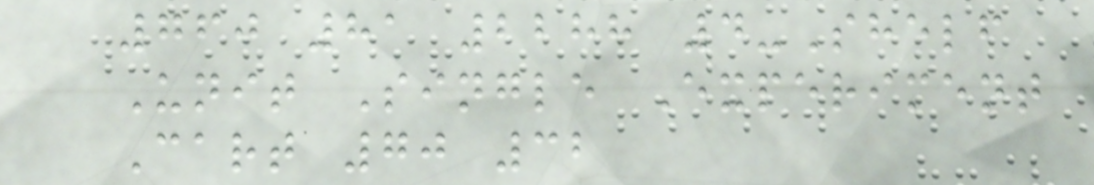760 81 2288 4-Shelf
Unit Single Experiment
Cart 70 32
